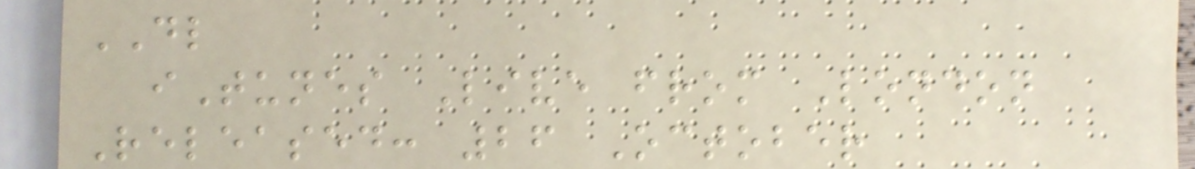DL
iTunes Live from London
Released: 26 October
